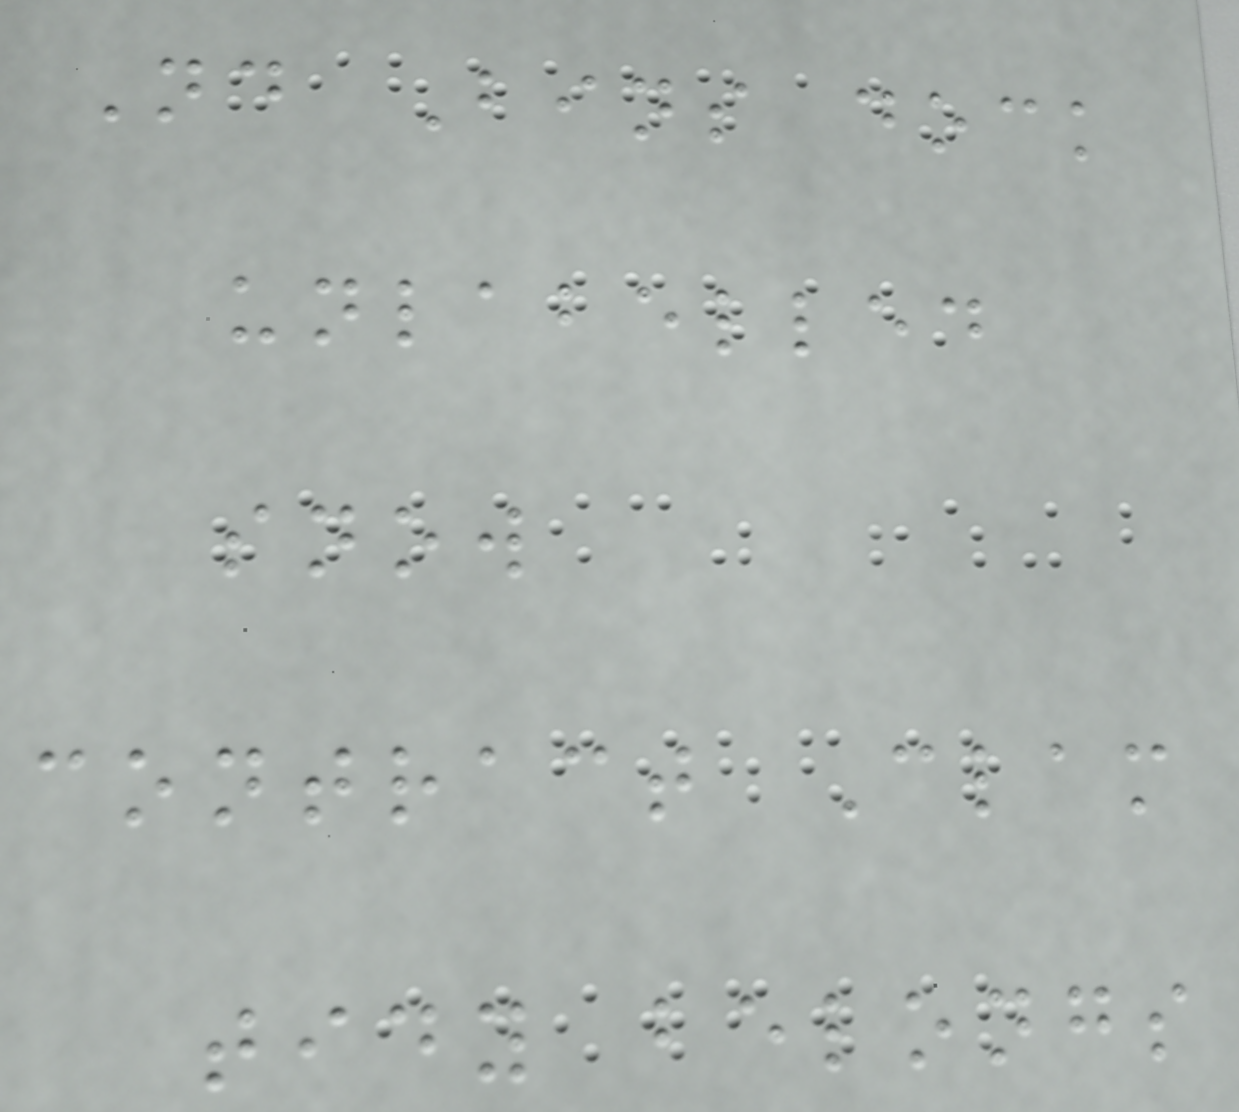Nd Bins dock
unlabelled
snow
contract Clam
tidy belongs
